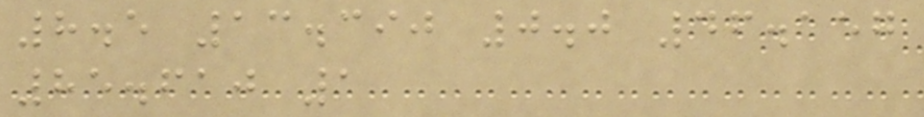8.5 13.390 0.0 46.157
85.610 1
